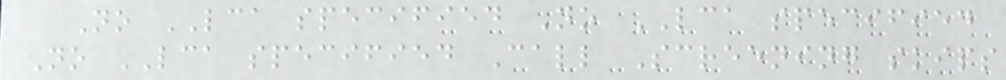No LCA specified No LCA specified
No LCA specified Call Screening skips
